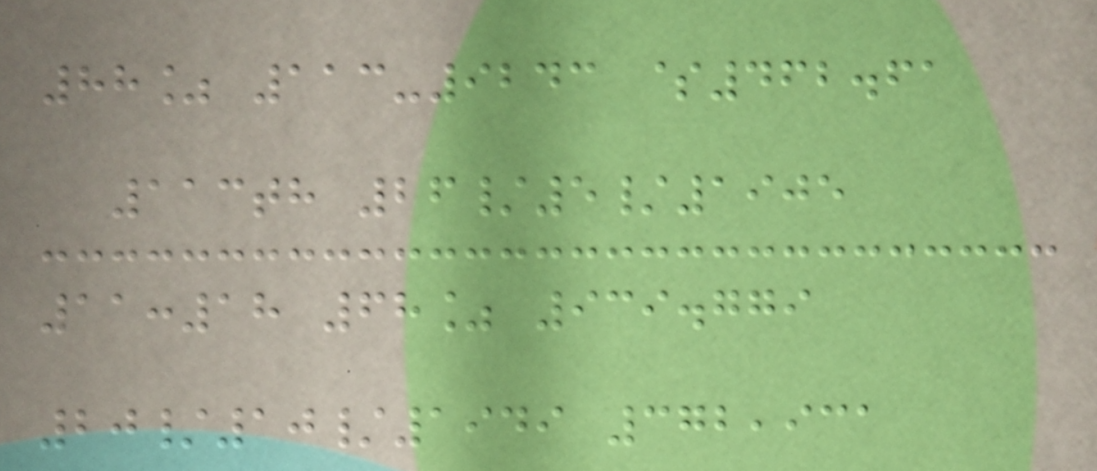88% 113-9243 $462.61
113th 26/5/1905
11:18 68% 939.779
20/10/1949 372,931
